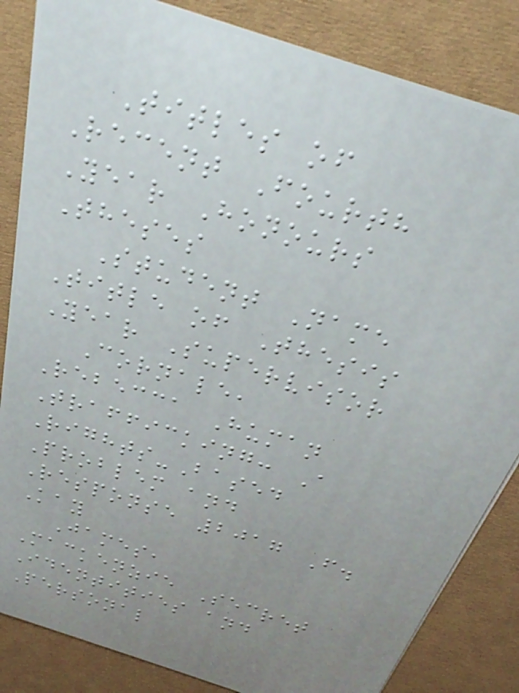Titles of
Recent Fourth
Year Honours
Theses
Student Name
Title of Thesis
Year Supervisor
Cornale,
Rebecca Human
Trafficking: A
Rights-Based
Problem and
Response 2017 F.
Kay
James,
Mackenzie Secret
Identities and
Personal
